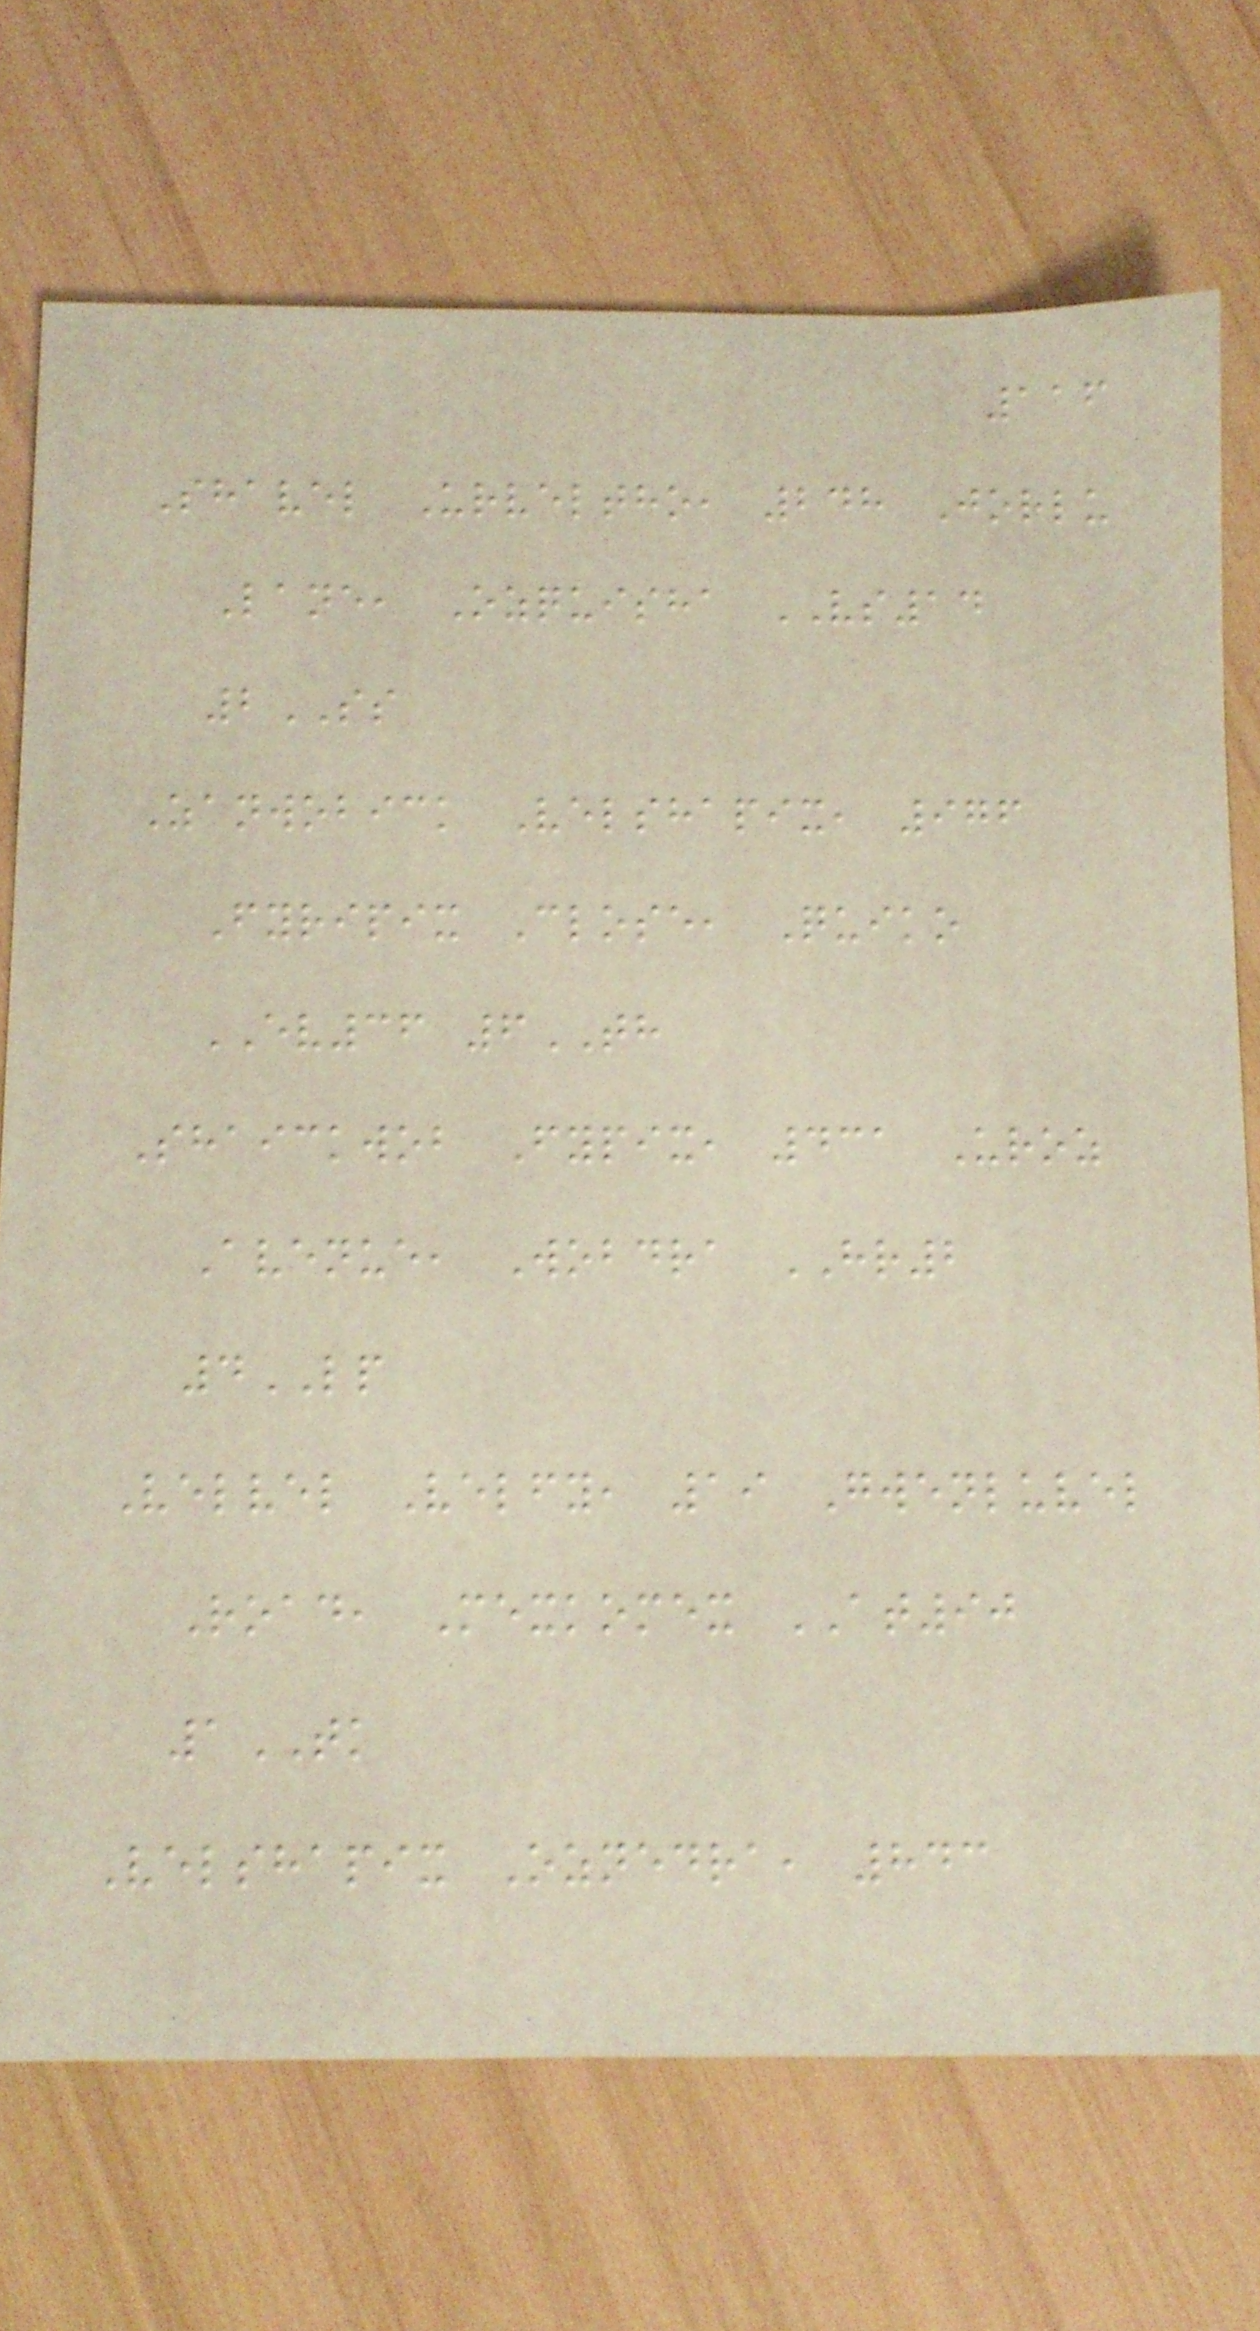116
Shavel Urveltho, 248 Jorlu
Lane, Ozquisha VS14
2SS
Zanwobick Velshapix, 976
Fyripix Close, Quiko
EV36 6TH
Shaickwob Fypix, 431 Uroz
Avenue, Wobdra HR2
4LP
Velvel Velfy, 19 Gwenluvel
Road, Mexkomex AT90
1TK
Velshapix Oznedra, 843
